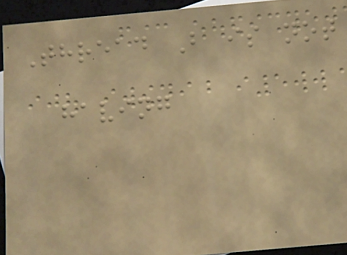Thread B is not
having
